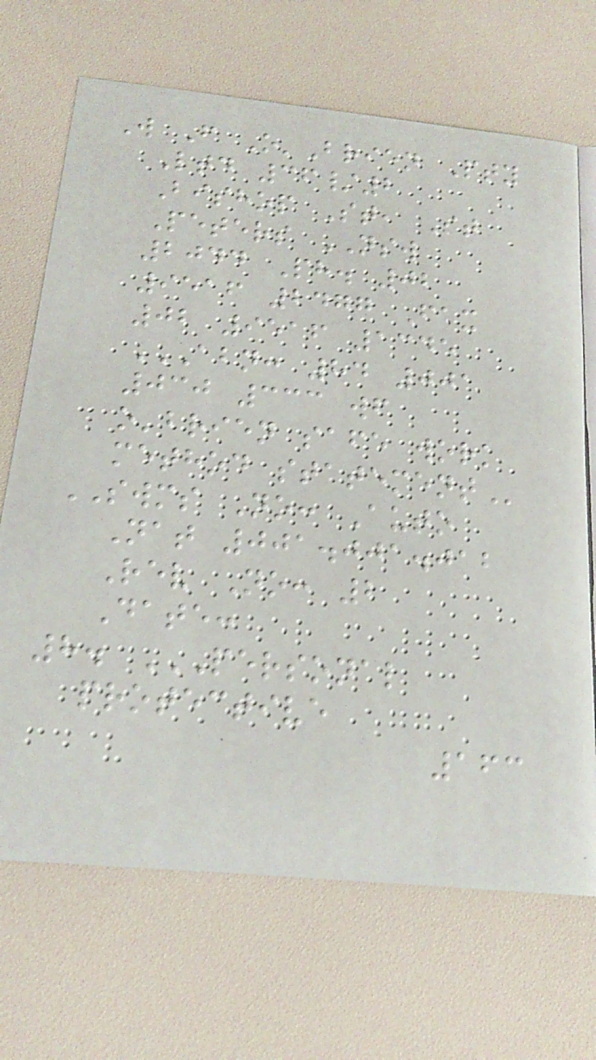W F O'Brien Pty
Ltd 36/2
Bishop St, St
Peters NSW
2044 Ph. 02
9516 2477 Fax
02 9516 1345
ABN: 84 001
030 333 WF
O'BRIEN SAFE WORK
METHOD STATEMENT
SWMS No: Auto
Nat 001.001.012
Rev No: 2
Date:
8. PERSONAL
PROTECTIVE
163
